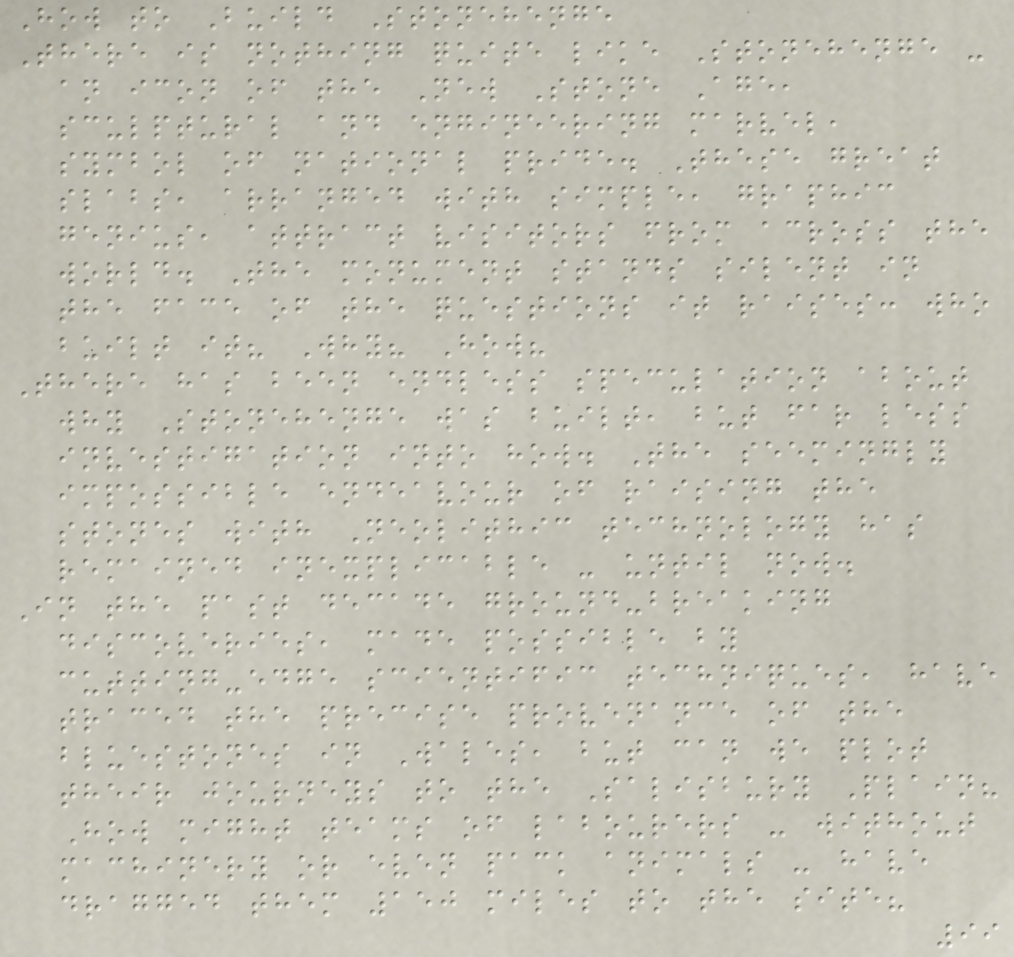How to Build Stonehenge
There is nothing quite like Stonehenge -
an icon of the New Stone Age,
sculptural and engineering marvel,
symbol of national pride. These great
slabs, arranged with simple, graphic
genius, attract visitors from across the
world. The monument stands silent in
the face of the questions it raises: who
built it? Why? How?
There has been endless speculation about
why Stonehenge was built, but far less
investigation into how. The seemingly
impossible endeavour of raising the
stones with Neolithic technology has
remained inexplicable - until now.
In the past decade ground-breaking
discoveries, made possible by
cutting-edge scientific techniques, have
traced the precise provenance of the
bluestones in Wales, but can we plot
their journeys to the Salisbury Plain?
How might teams of labourers - without
machinery or even pack animals - have
dragged them 150 miles to the site?
99
